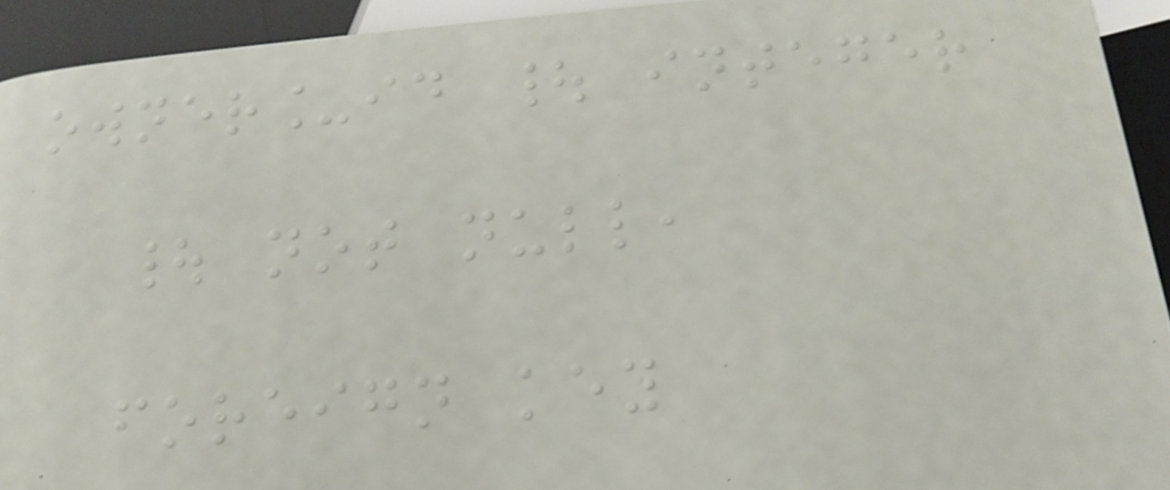owner_id | integer
| not null,
foreign key
